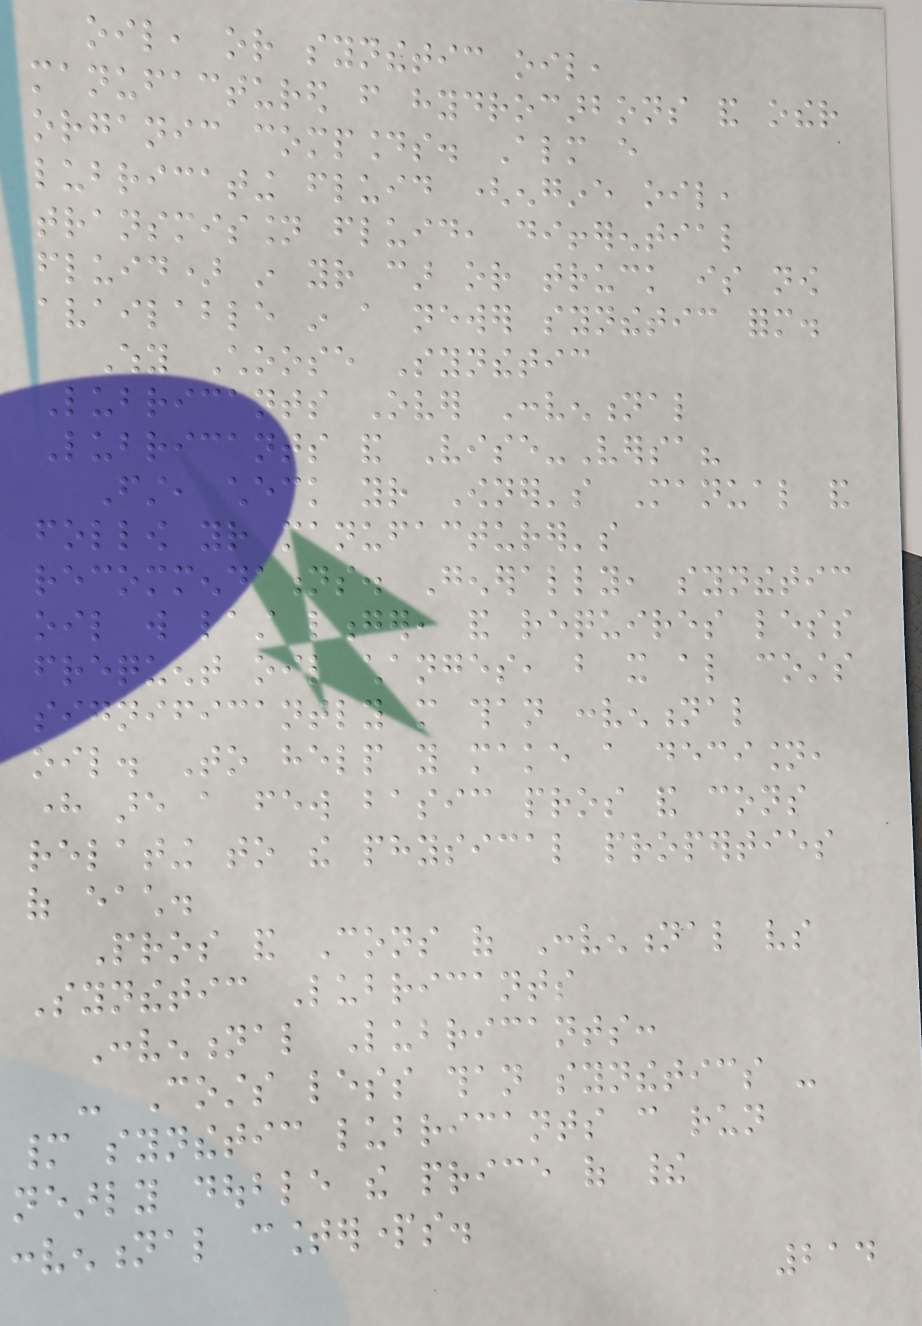oil, or synthetic oil,
manufactured from hydrocarbons and other
organic compounds. Almost every
lubricating fluid (engine oil,
transmission fluid, differential
fluid) in your car or truck is now
available in a newer synthetic form.
Why Choose Synthetic
Lubricants Over Conventional
Lubricants and Vise-Versa?
First, check your Owner's Manual and
follow your manufacturer's
recommendations. Generally, synthetic
oil will last longer, and requires less
frequent oil changes, but it also costs
significantly more than conventional
oil. To help you make a decision,
here are a few basic pros and cons
relating to the physical properties
of each.
Pros and Cons of Conventional vs
Synthetic Lubricants
Conventional Lubricants:
- Costs less than synthetics -
many synthetic lubricants can run
nearly double the price of their
conventional counterparts.
214
